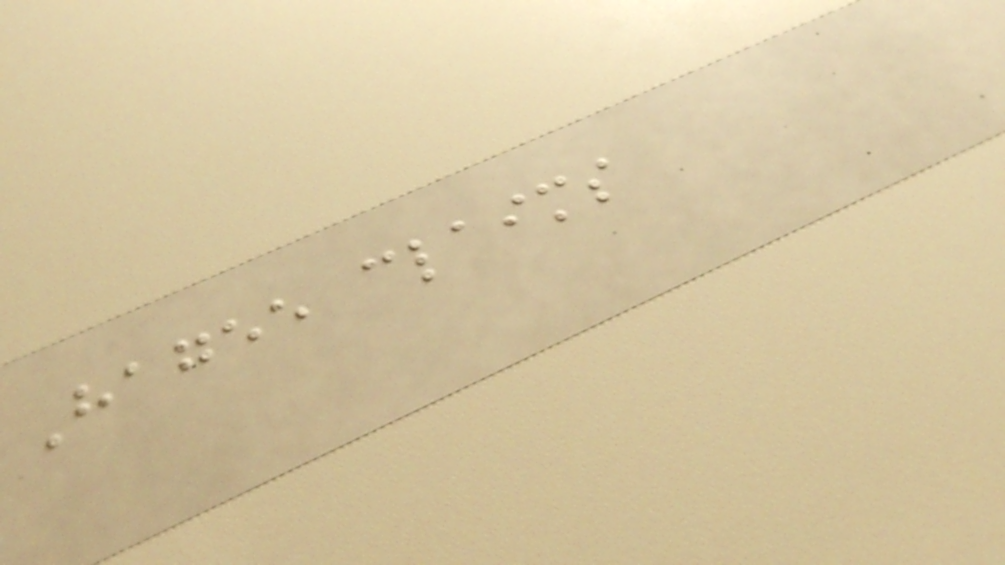Hagee claims
